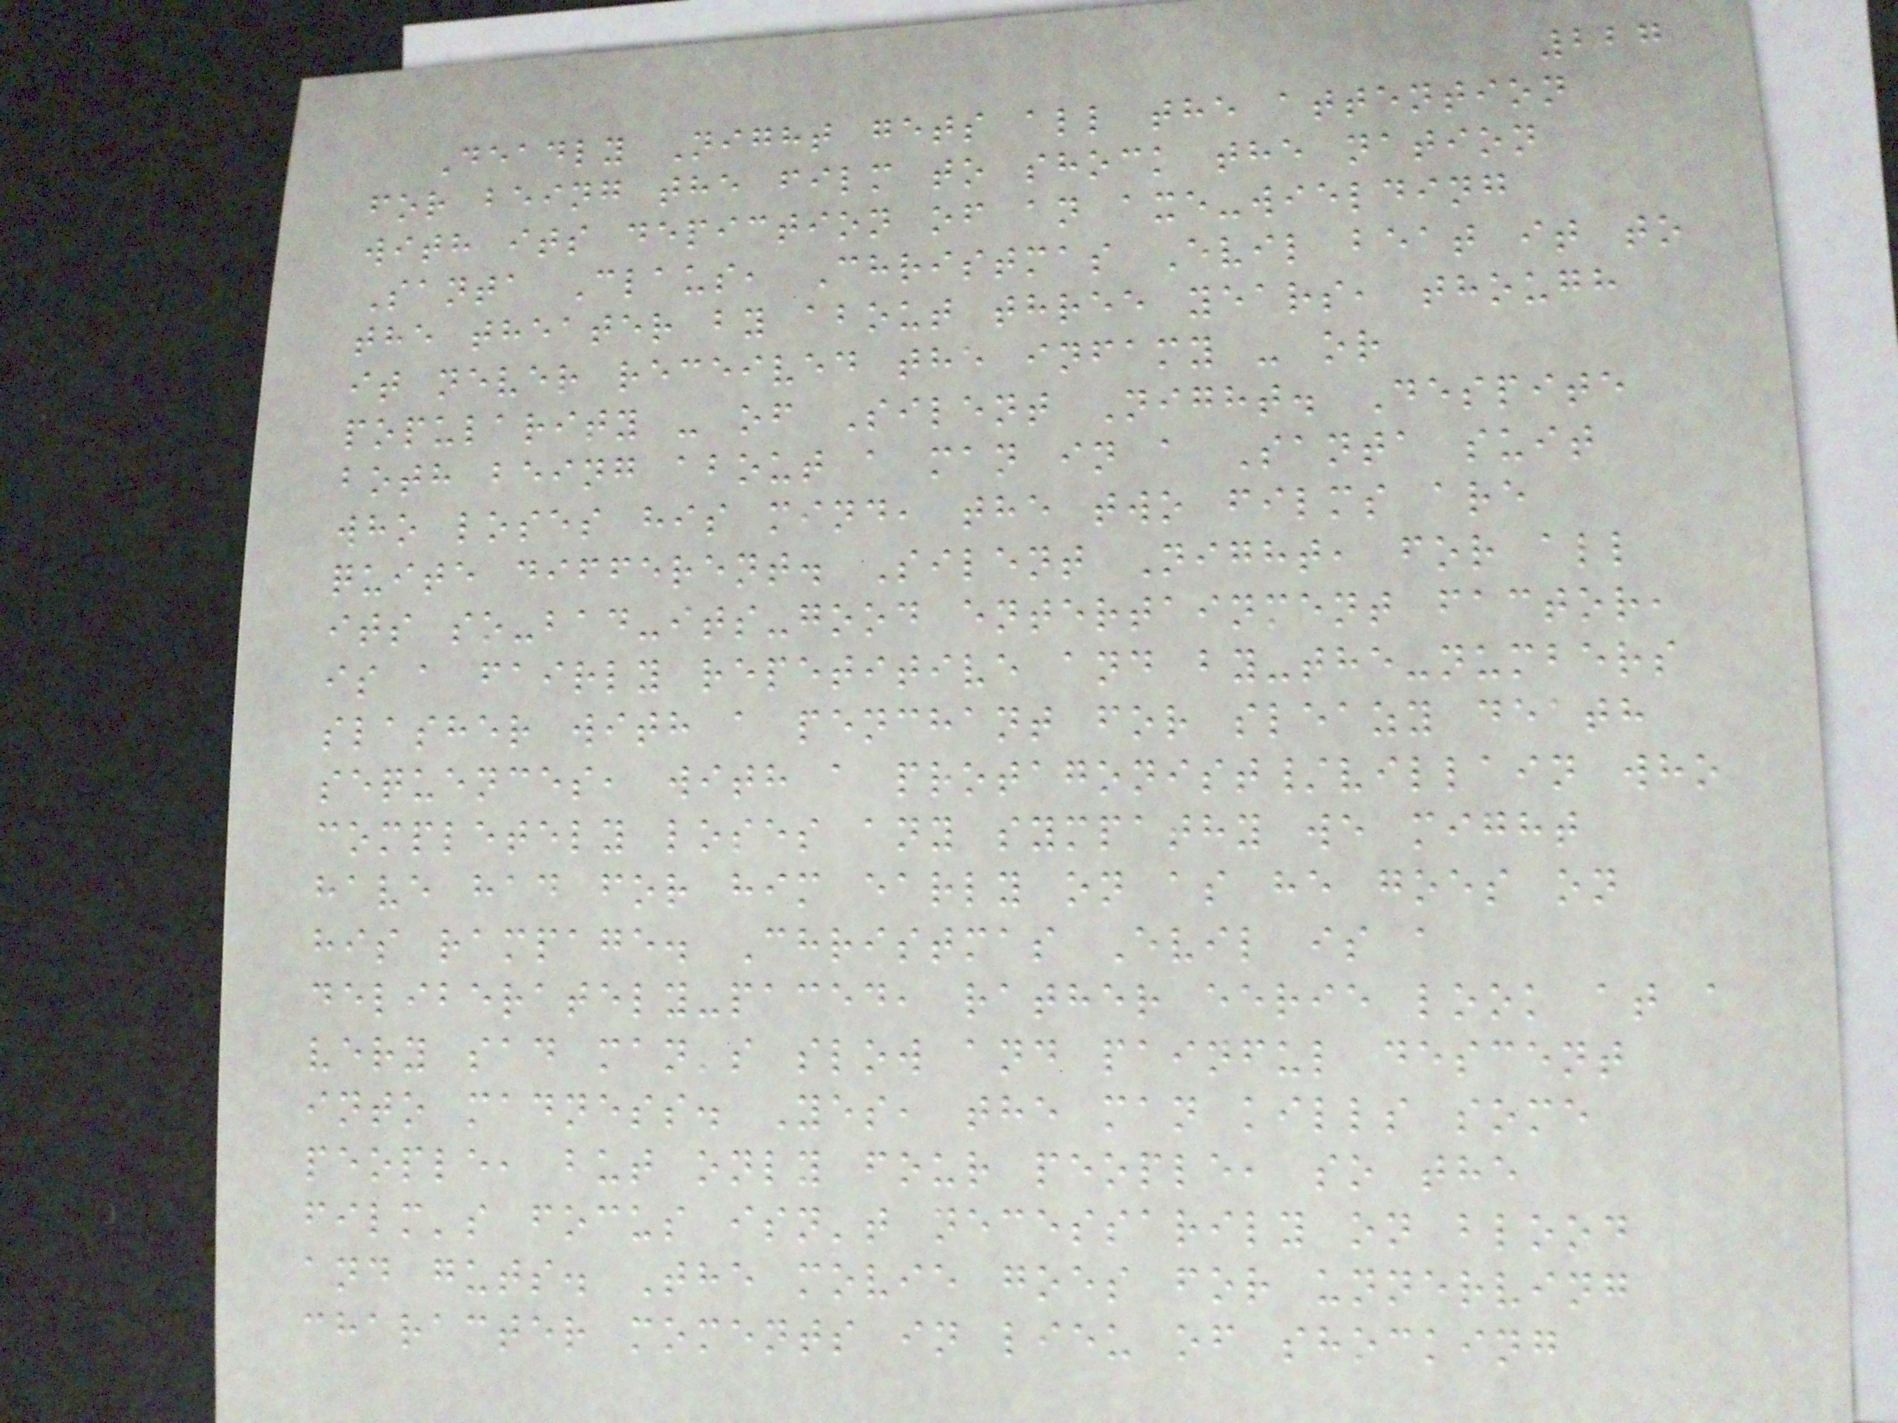227
Deadly Night gets all the attention
for being the film to shock the nation
with its depiction of an axe-wielding
Santa Claus, Christmas Evil beat it to
the theater by about three years, though
it never received the infamy - or
popularity - of Silent Night. Despite
both being about a man in a Santa suit
who loses his mind, the two films are
quite different. Silent Night, for all
its so-bad-its-good entertainment factor,
is a fairly repetitive and by-the-numbers
slasher with a penchant for sleazy death
sequences, with a protagonist/villain who
completely loses any sympathy we might
have had for him early on as he goes on
his rampage. Christmas Evil is a
deliberately-paced, rather eerie look at a
very sad man's slow and painful descent
into madness. Yes, the man kills some
people, but only four people, so the
film's focus isn't necessarily on blood
and guts. The movie goes for unnerving
character moments in lieu of shocking
